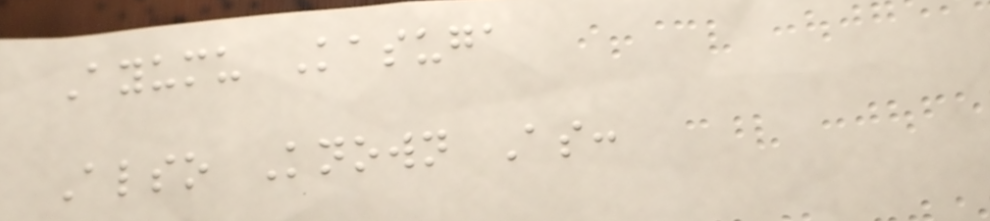Ayumu Kasuga
Also Known As:
